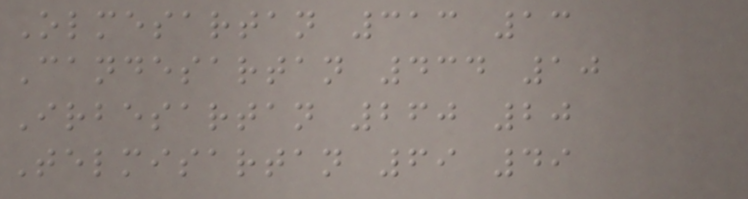Olmesartan 313 13
Candesartan 434 10
Irbesartan 260 20
Telmisartan 69 49
